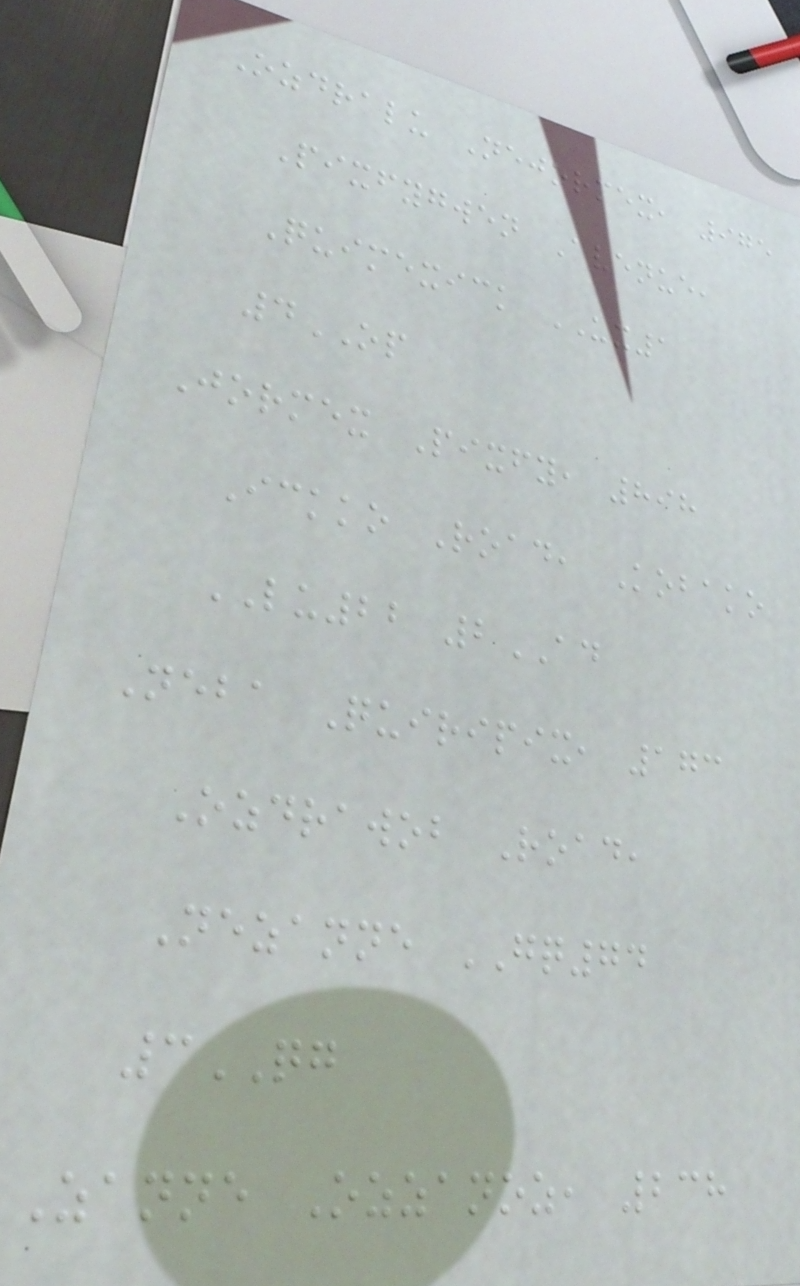Ozdralu Nejormex, 975
Pixfygwen Avenue,
Quimexick UX1
4OP
Jormex Pixfy, 898
Ickko Road, Kobako
LU22 2AD
Neba Quiripix, 173
Ozdrawob Road,
Nezanne GQ74
3QG
Zanne Ozzanoz, 238
